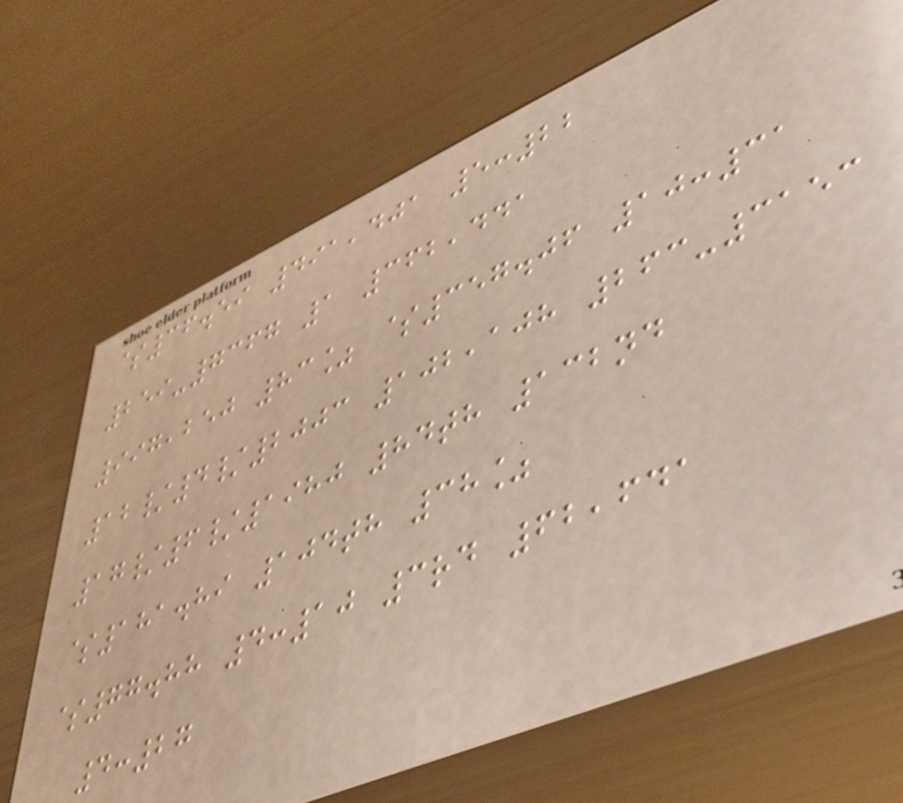$36.59 491,401 5:22
259-7367 1 362,441
997,250 83% $357.06 10:31
12/4/2003 102,108 263-3153
17/6/1980 84th 132nd
$181.89 104th 38%
$77.88 4:10 3rd 62,641
4:27
